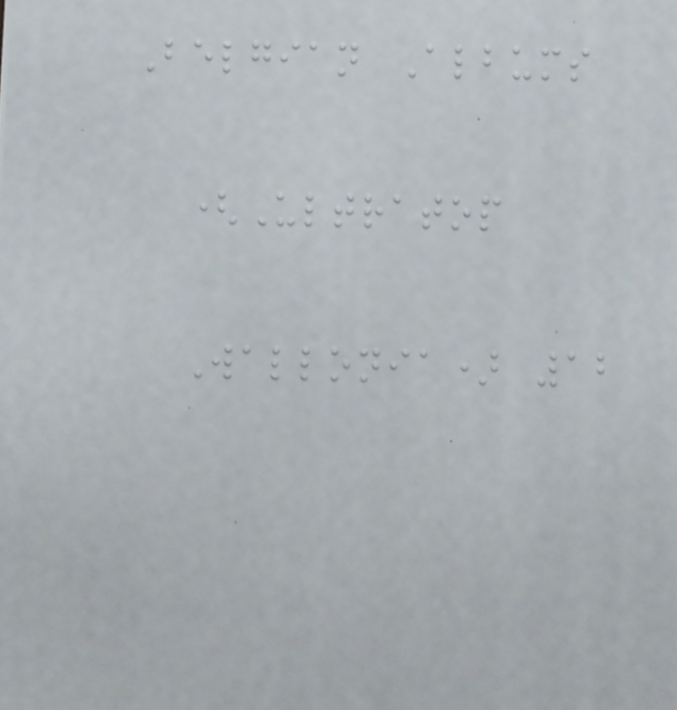Belgian Albums
(Ultratop
Wallonia) 12
